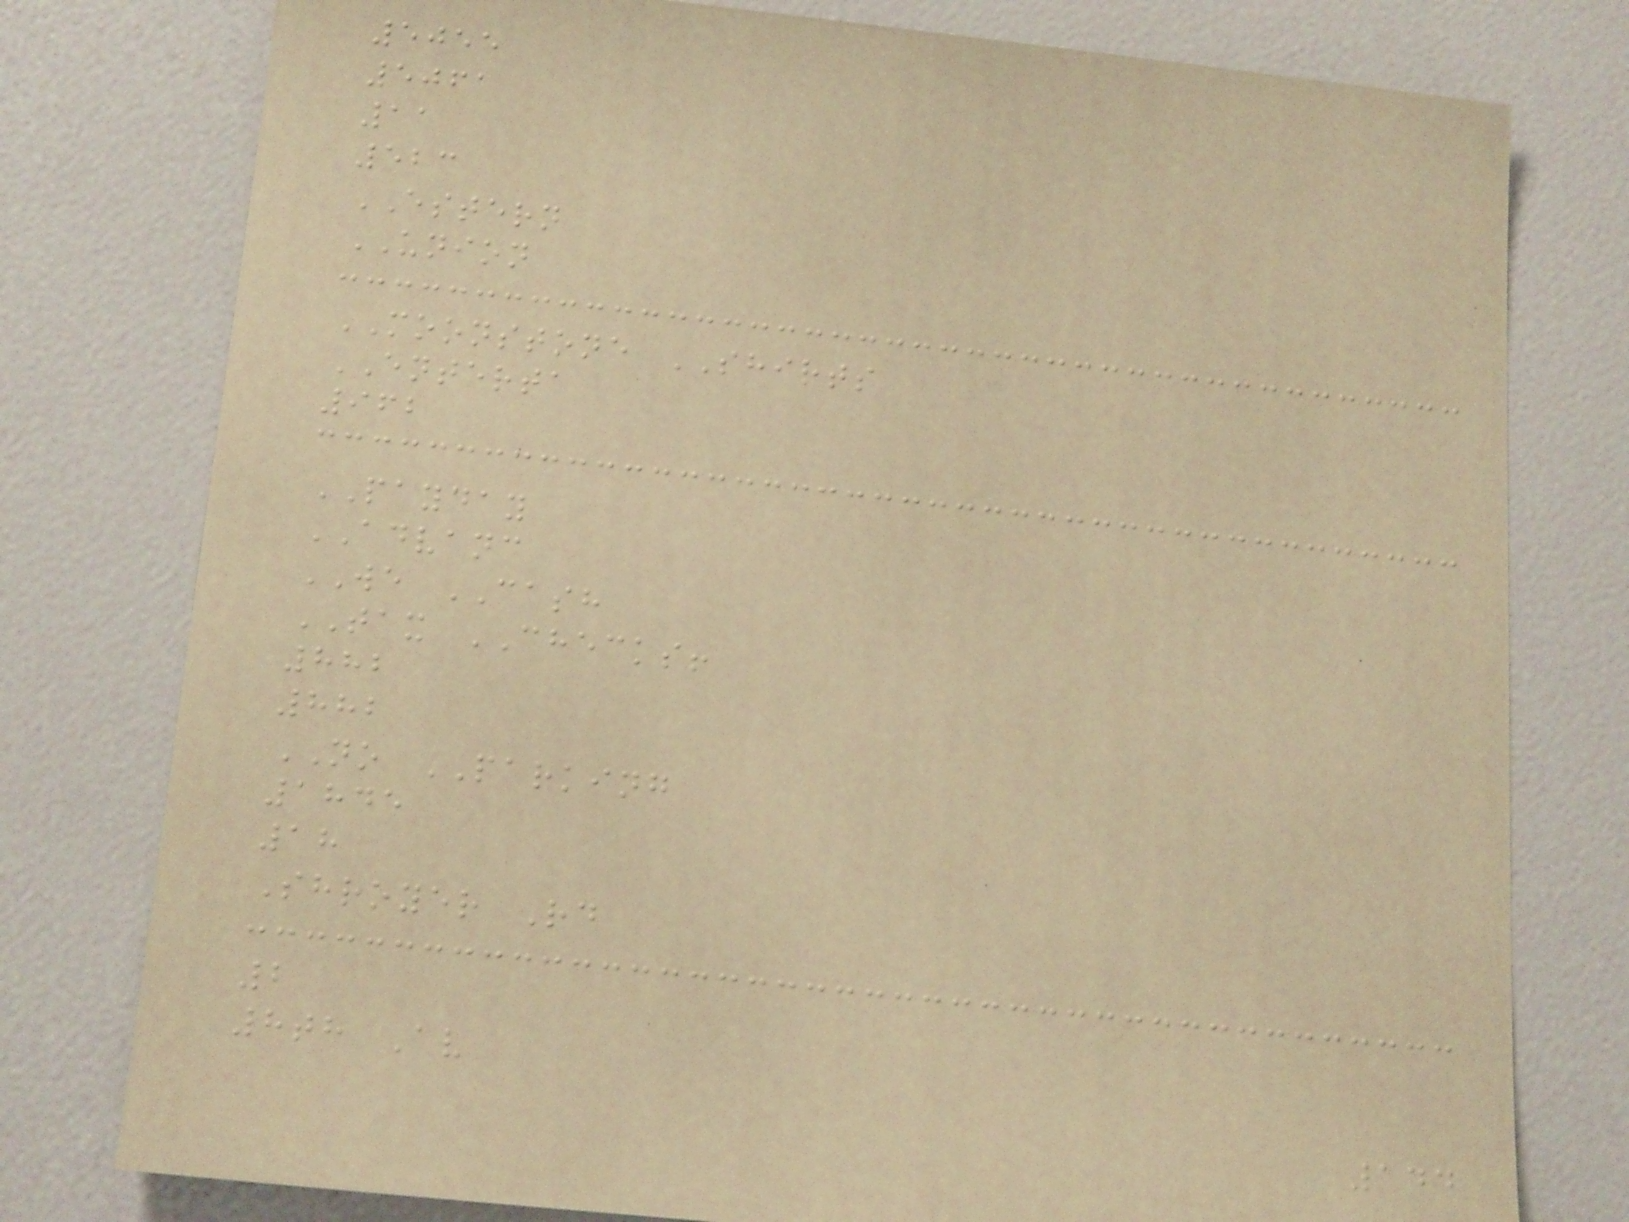5055
5061
11
523
ESTERN
UNION
MOONSTONE SHIRTS
ENTERTA
962
PAYDAY
ADVANC
WE CASH
TAX CHECKS!
882
882
NO PARKING
1845
18
Shroyer Rd
2
8th Av
144
